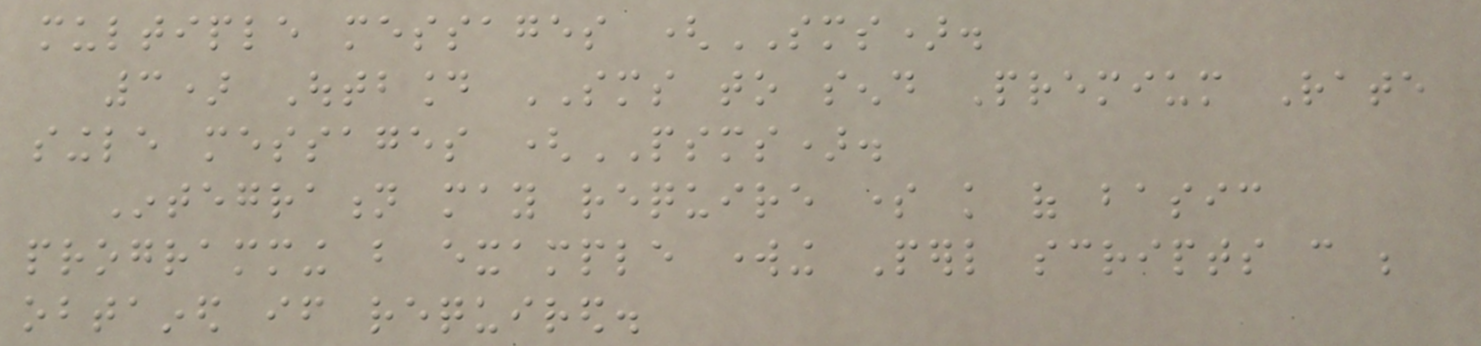multiple messages (SMS).
3) Outbound SMS to send Premium Rate
single messages (PSMS).
Integration may require some knowledge of basic
programming but example working Perl scripts can be
obtained if required.
